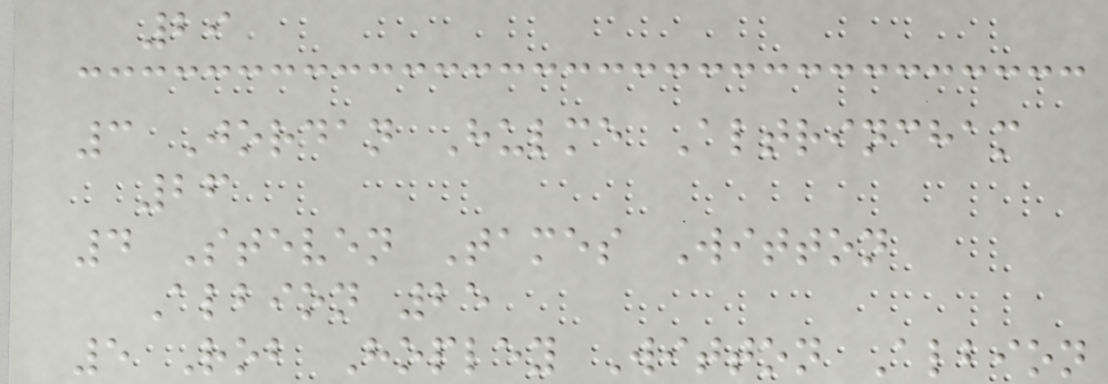29
3 Jordan Hulme Altrincham
26
4 Steven Tames Witton
Albion 25
5 Rob Hopley Witton Albion
